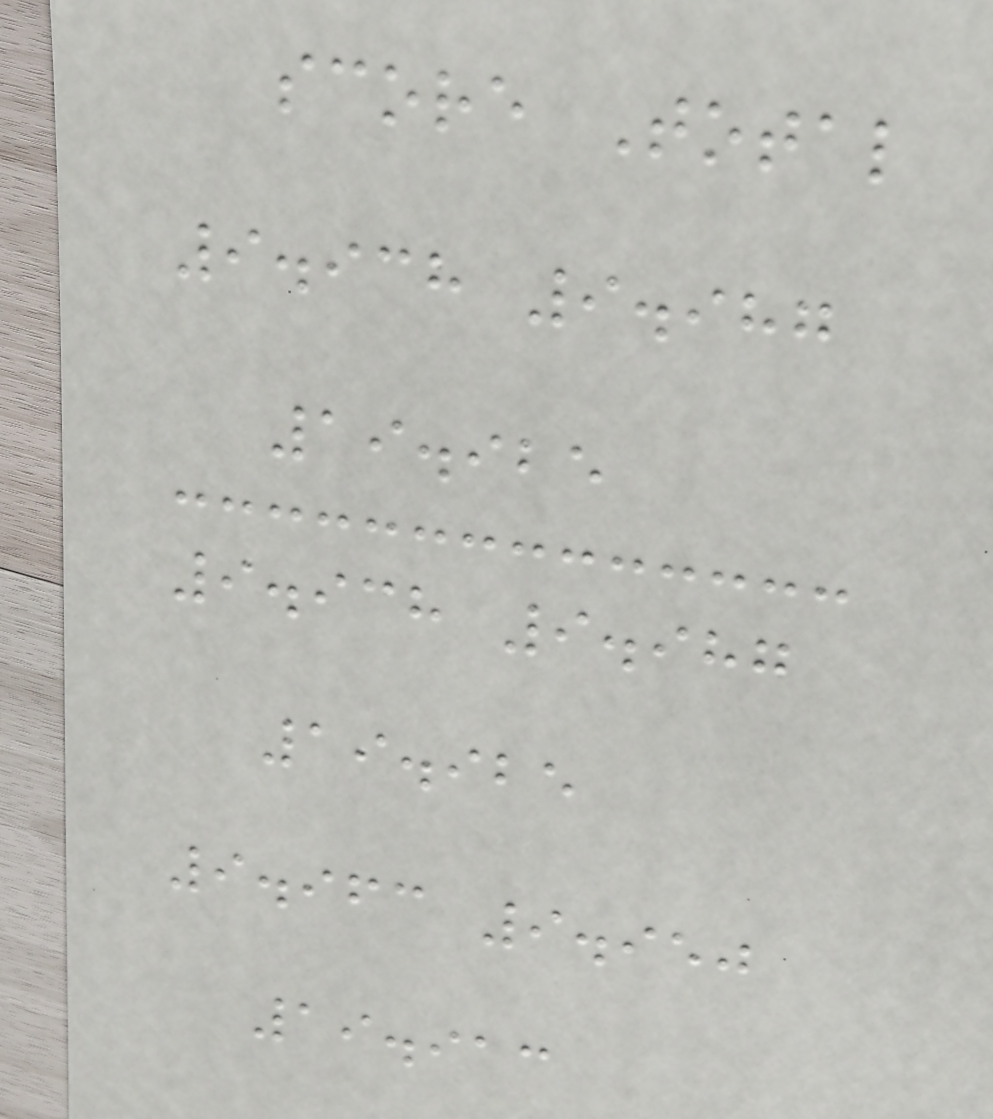score Total
9.938 9.987
19.925
9.938 9.987
19.925
9.963 9.950
19.913
